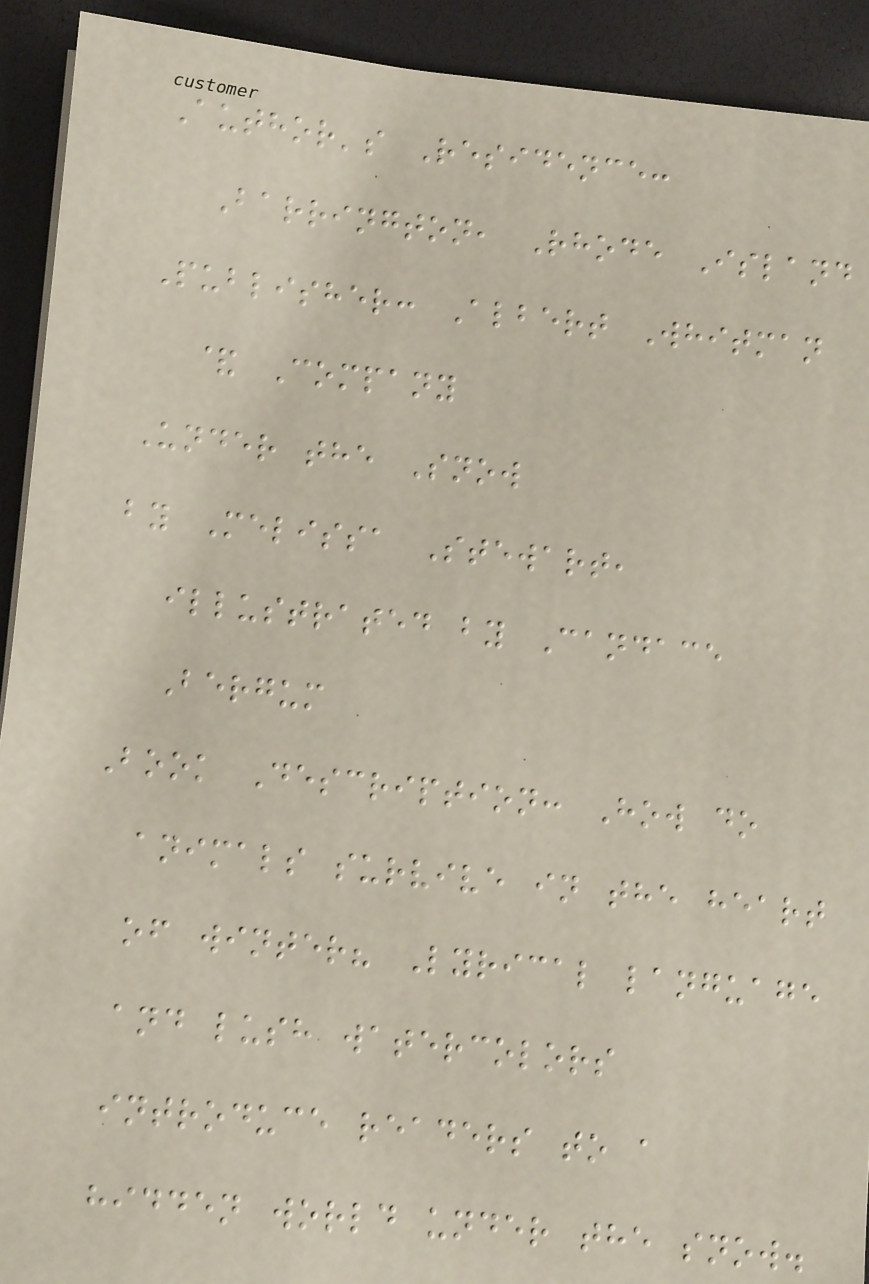Author's Residence:
Barrington, Rhode Island
Publisher: Albert Whitman
& Company
Under the Snow
by Melissa Stewart,
illustrated by Candace
Bergum
Book Description: How do
animals survive in the heart
of winter? Lyrical language
and lush watercolors
introduce readers to a
hidden world under the snow.
